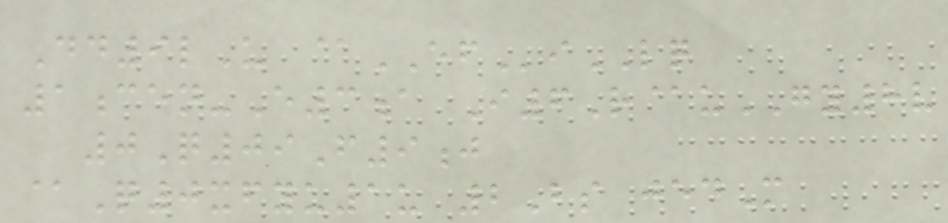Dd9lU @EFiLQ
1cen-E3a I6R@uGY8v
0Q09F9j
@Q0xfyu1u 2Bs jedM
